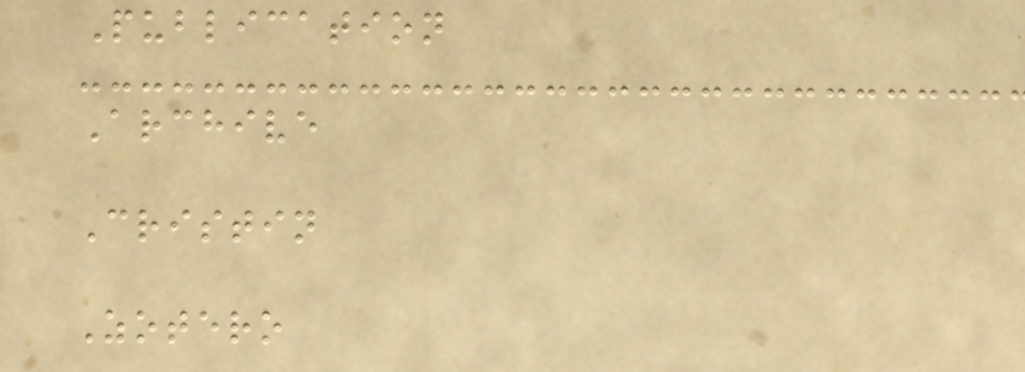Publication
Archive
Cristin
Zotero
